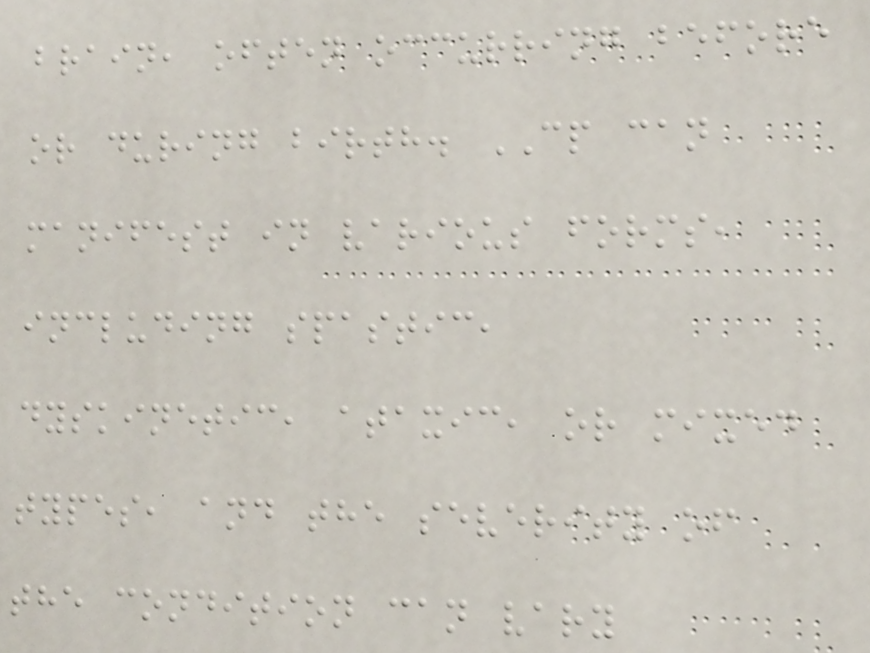brain, often occurring before
or during birth. CP can
manifest in various forms,
including spastic,
dyskinetic, ataxic, or mixed
types, and the severity of
the condition can vary
